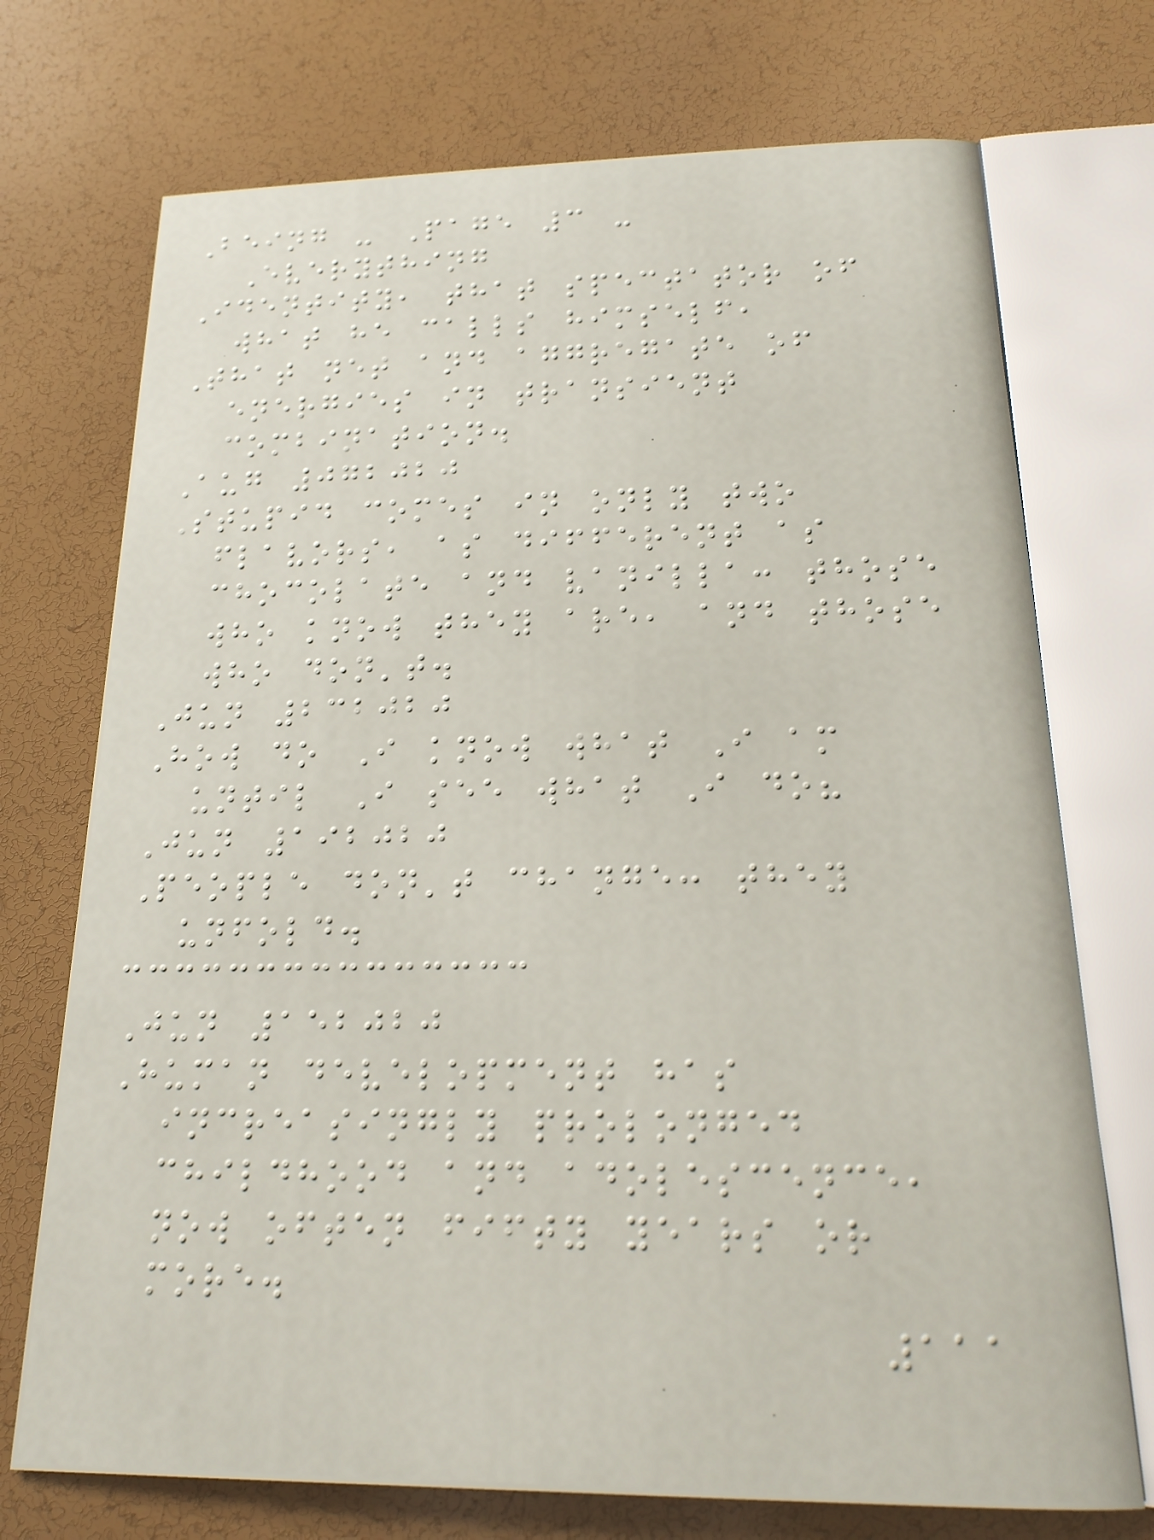Being - Page 3 -
Everything
Identity, that spectator of
what he calls himself,
That net and aggregate of
energies in transient
combination.
Aug 072020
Stupid comes in only two
flavors, as different as
chocolate and vanilla: those
who know they are, and those
who don't.
Jun 232020
How do I know what I am
until I see what I do?
Jun 192020
People don't change: they
unfold.
Jun 152020
Human development has
increasingly prolonged
childhood and adolescence,
now often fifty years or
more.
111
